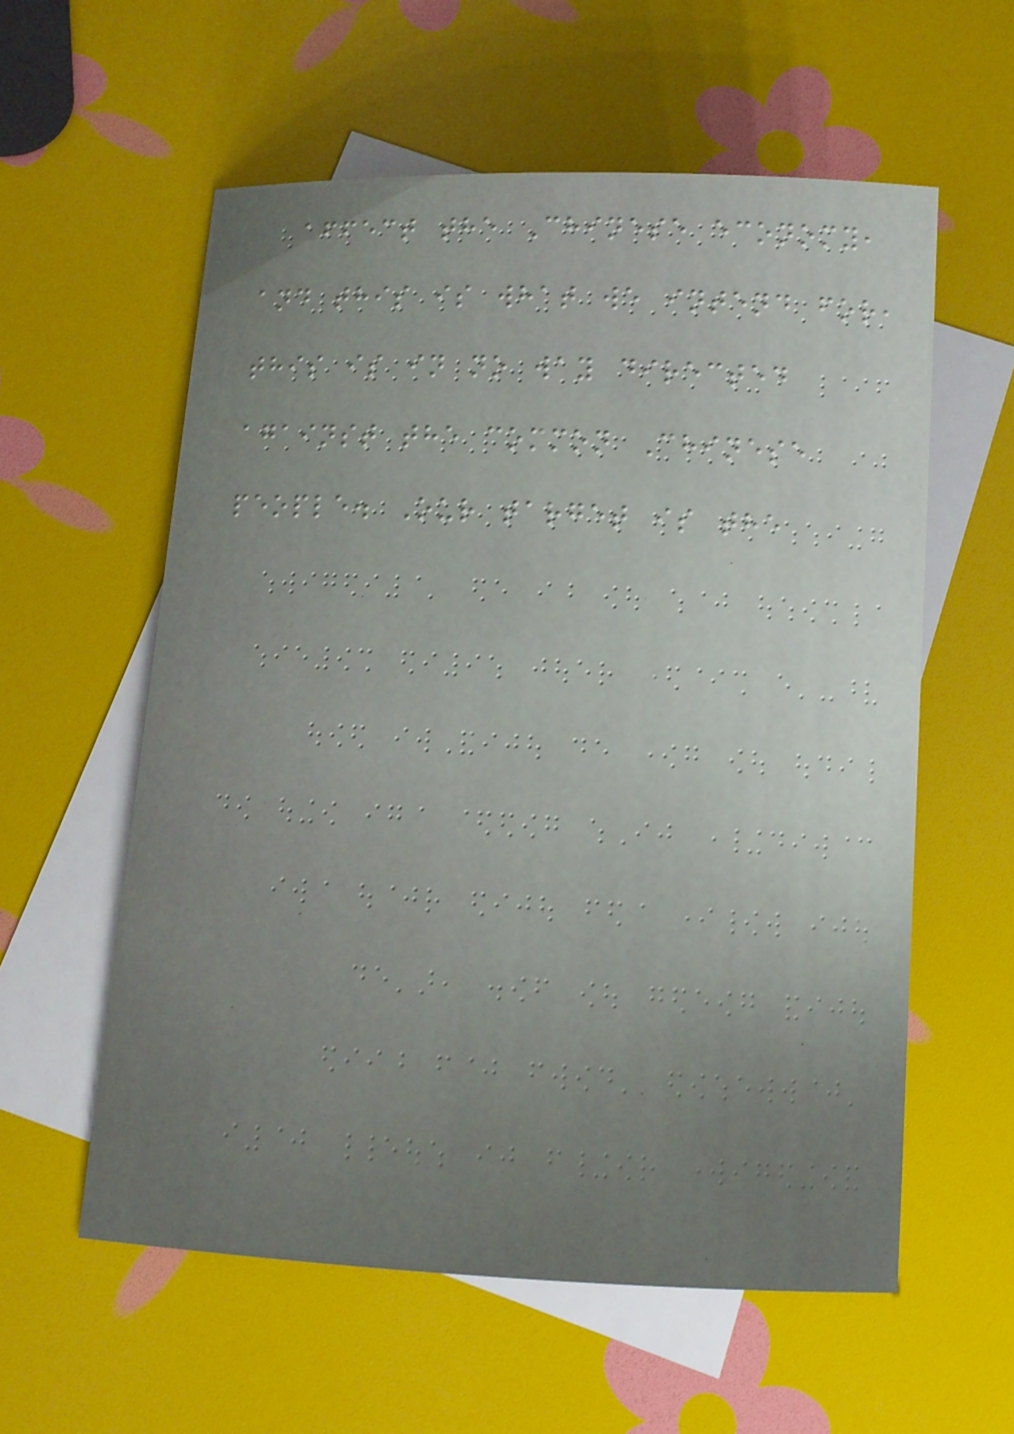affect the Chinese economy,
and this is what we intend for,
this is in no way directed
against the common Chinese
people. Our target is the
